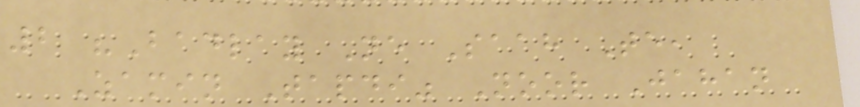2 "Badlay Ne Saah Te,
Zamin Tapdi" Noor Jahan
